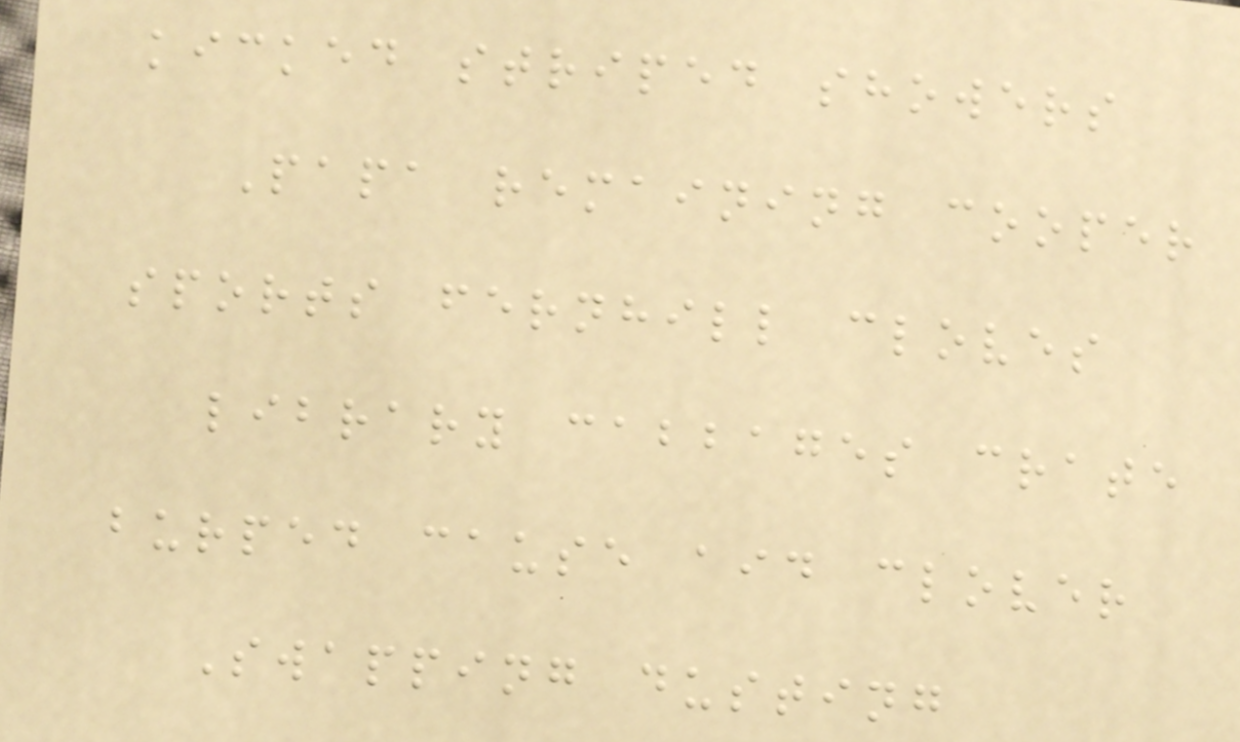kicked striped showers
Papa remaining cooper
sports fernhill cloves
library cabbages crate
burped cause aid clover
Swapping dusting
